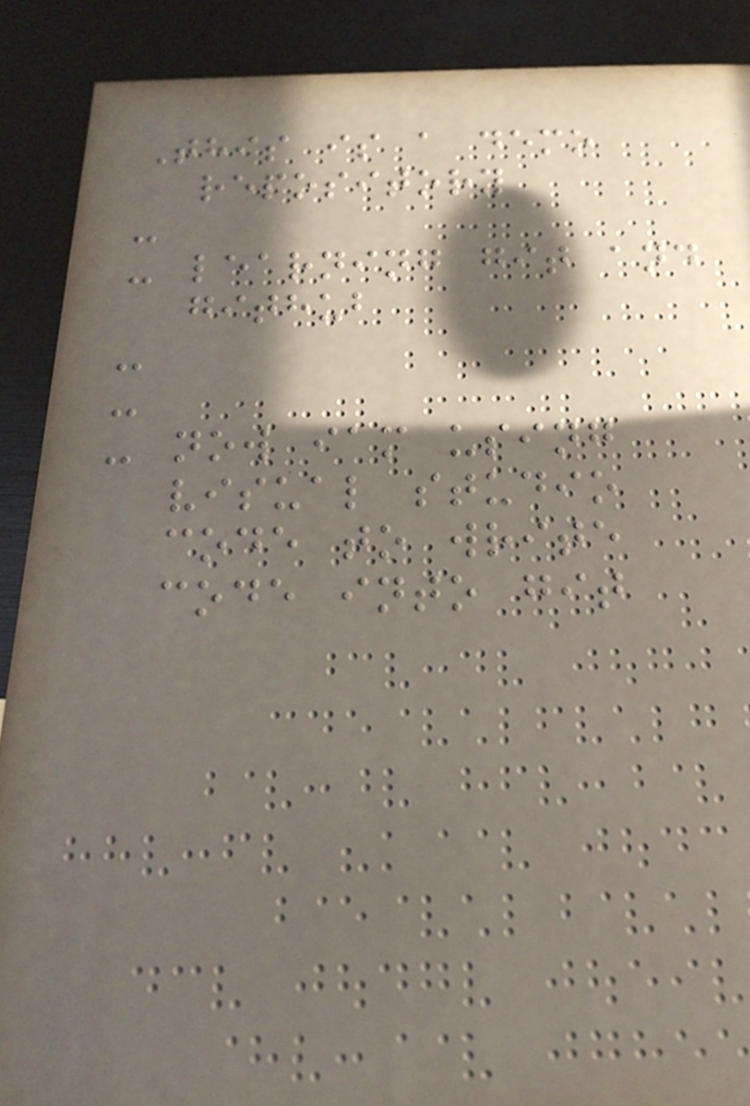This is a demo
repository
-
- learning git and
github
-
-
- now iam using
visual studio
code to write
code into git
